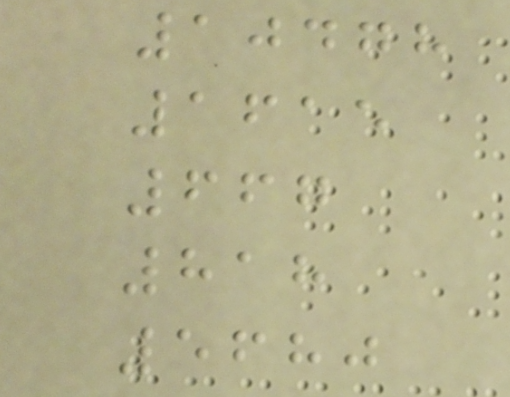10478
1615
667
818
5680
